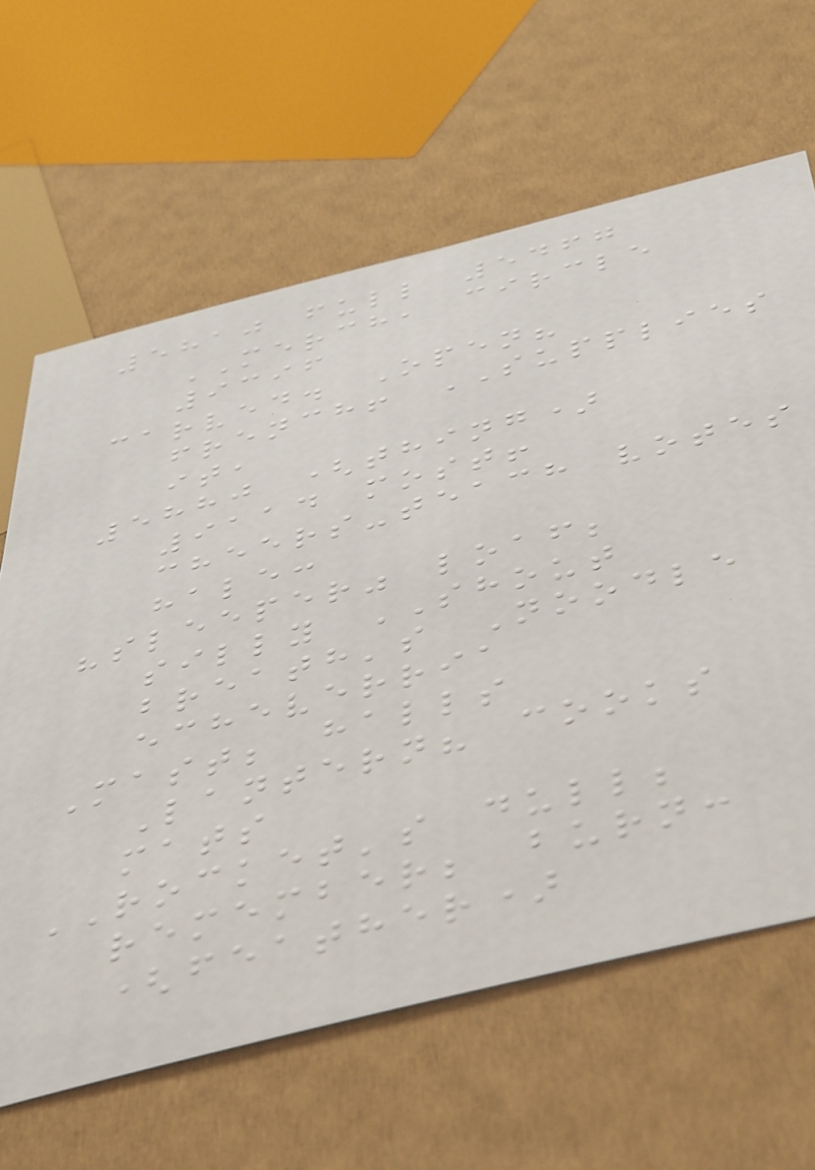5810 full 5467
MERCH, circle
9396
carved. Open?
french! SUPPLIES
it,
5880 (thing)
9114 most!
cheers-teach votes
hale:
"sleeper" loaf;
silly SHOUT
breath's Noodle
echeverria
Mast; halls
Lantern? cooks
mats
ROCKET's dull;
remember; burn:
(feather)
